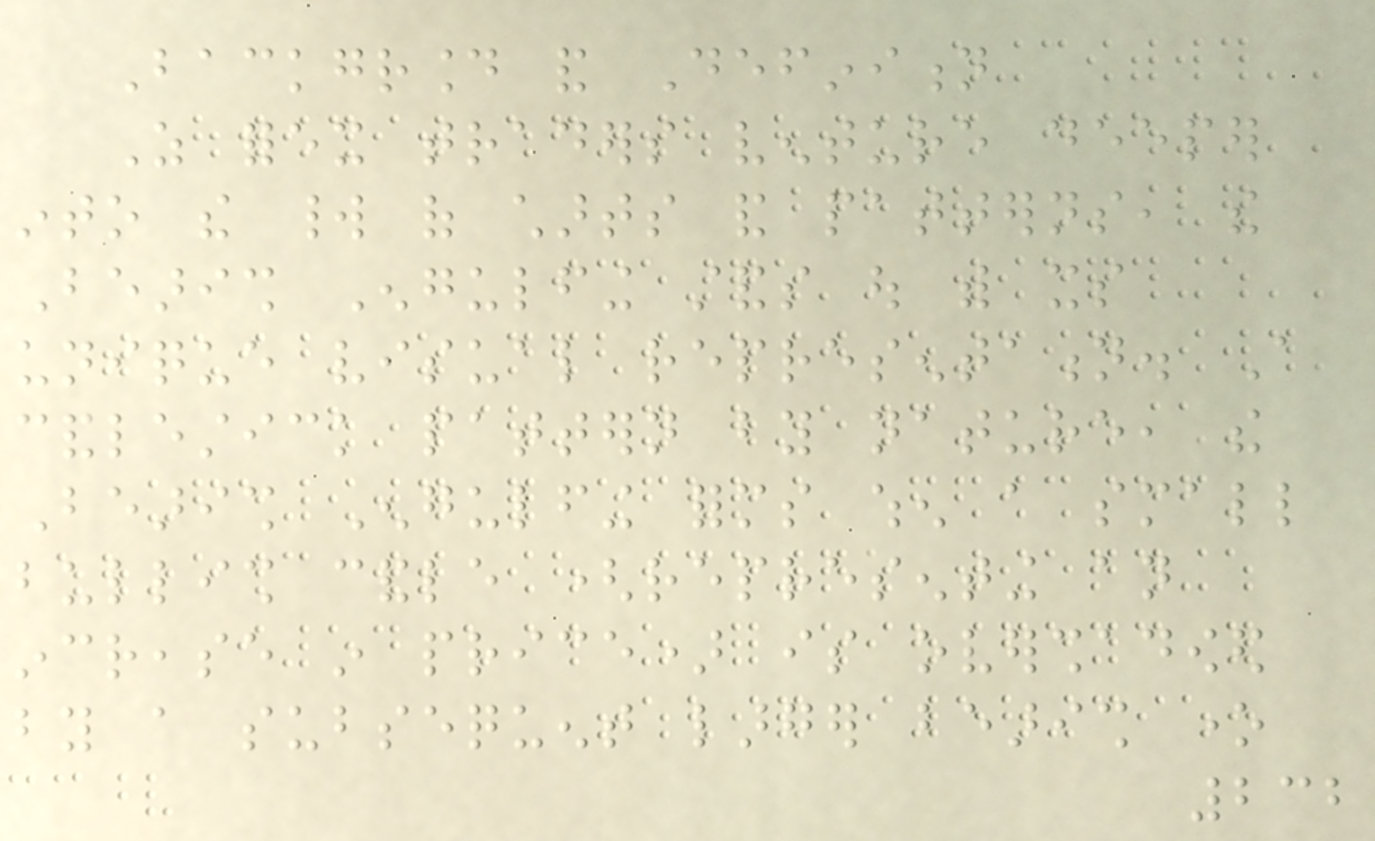Background and Definition
As forex traders venture deeper
into the world of charts and patterns, the
Bearish Engulfing stands out with its
unique visual representation. A
candlestick pattern by nature, the
Bearish Engulfing forms when a small
bullish candle (representing an
increase in price) is overshadowed
by a subsequent larger bearish one
232
